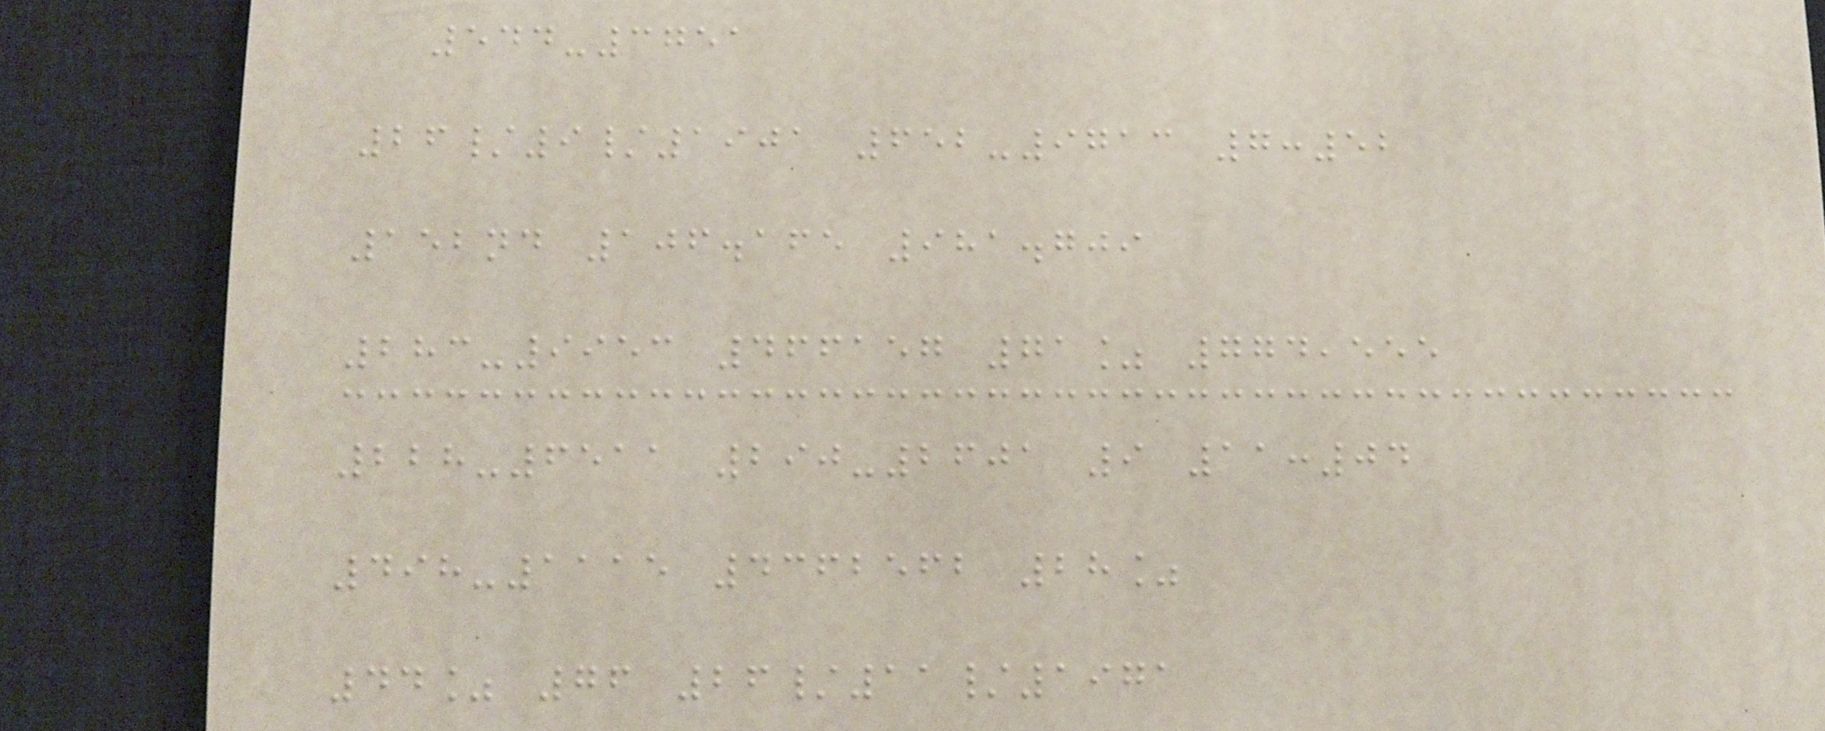544-3751
26/9/1901 652-9713 7:52
152nd 106.165 981.709
283-9953 466157 71% 774,555
228-6511 290-2601 9 11:04
498-1115 4362562 28%
44% 76 26/11/1971
